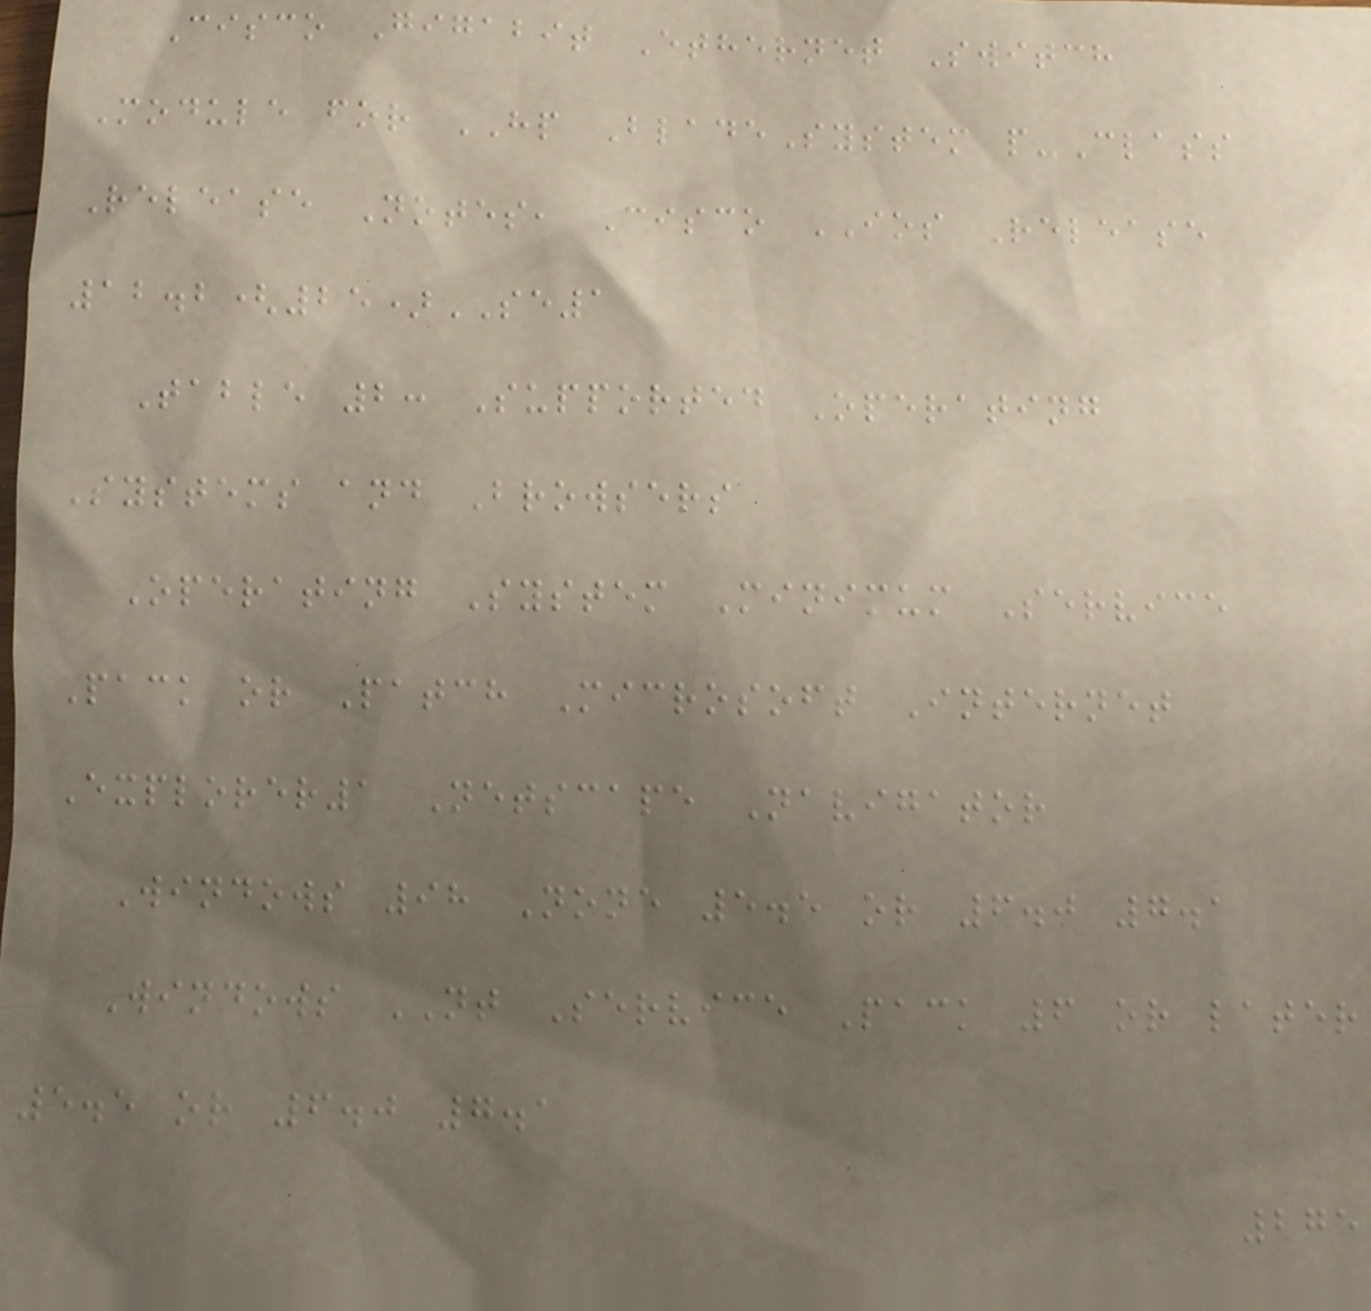Cisco Gigabit Ethernet Switch
Module for HP BladeSystem p-Class
Release Notes, Cisco IOS Release
12.2(25)SE1
Table 2: Supported Operating
Systems and Browsers
Operating System Minimum Service
Pack or Patch Microsoft Internet
Explorer1 Netscape Navigator
Windows 98 None 5.5 or 6.0 7.1
Windows NT Service Pack 6 or later
5.5 or 6.0 7.1
275
